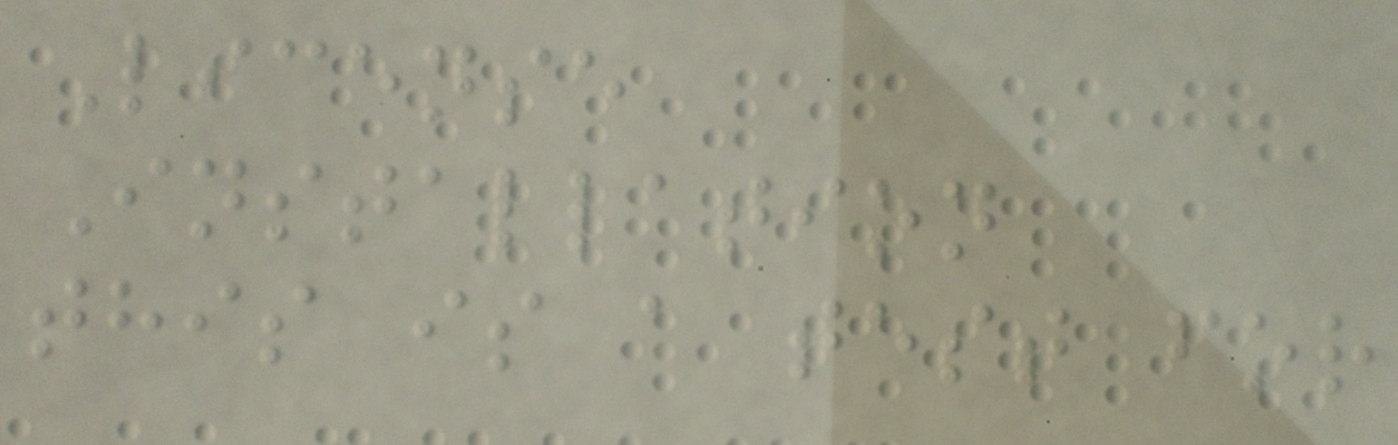License
Installation
this is a test for
